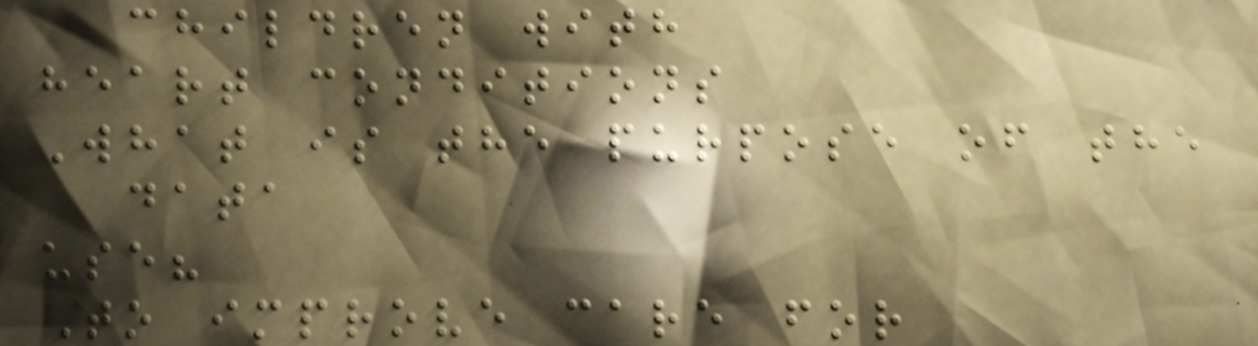children with
heart conditions
What is the purpose of the
data
use?
To improve care for
